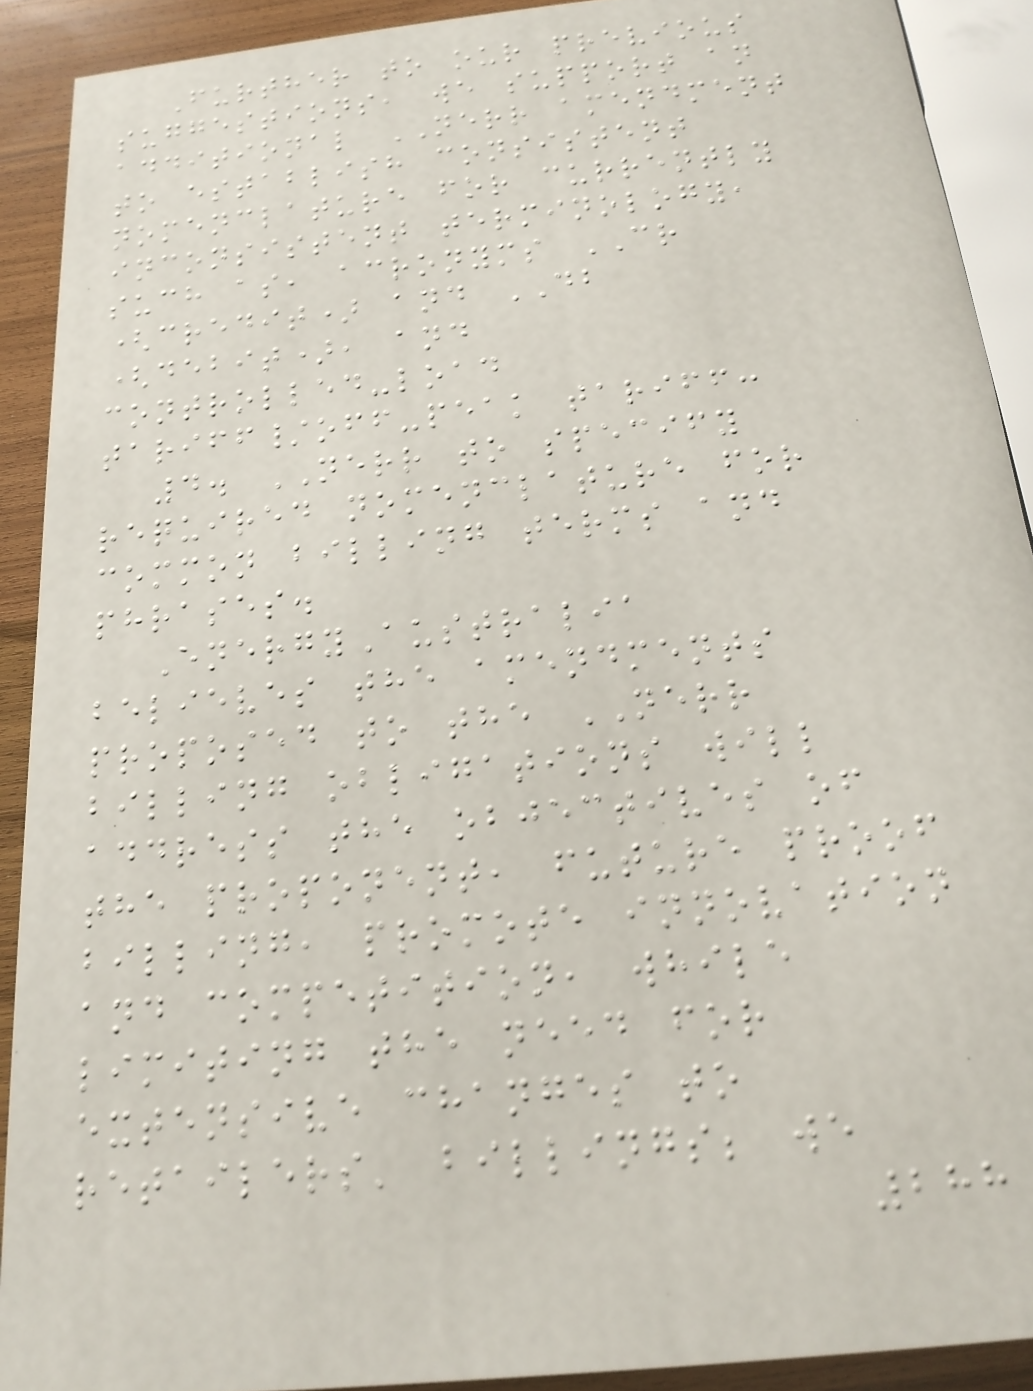Further to our previous
suggestions, we support an
additional NERR amendment
to establish consistent
nomenclature for currently
inconsistent terminology,
such as, acronyms CR
(credit) and DB
(debit), and
controlled-load
tariff/off-peak tariff:
4. NERR to specify
required nomenclature for
common billing terms and
phrases.
EnergyAustralia
believes the amendments
proposed to the NERR
billing obligations will
address the objectives of
the proponent, future proof
billing, promote innovation
and competition, while
limiting the need for
extensive changes to
retailers' billings; we
288
